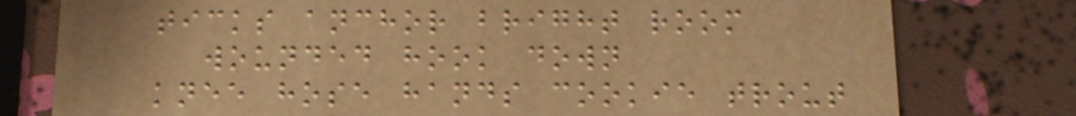ticks anchor bright room
wounded hook down
knee hose hands cookie trout
